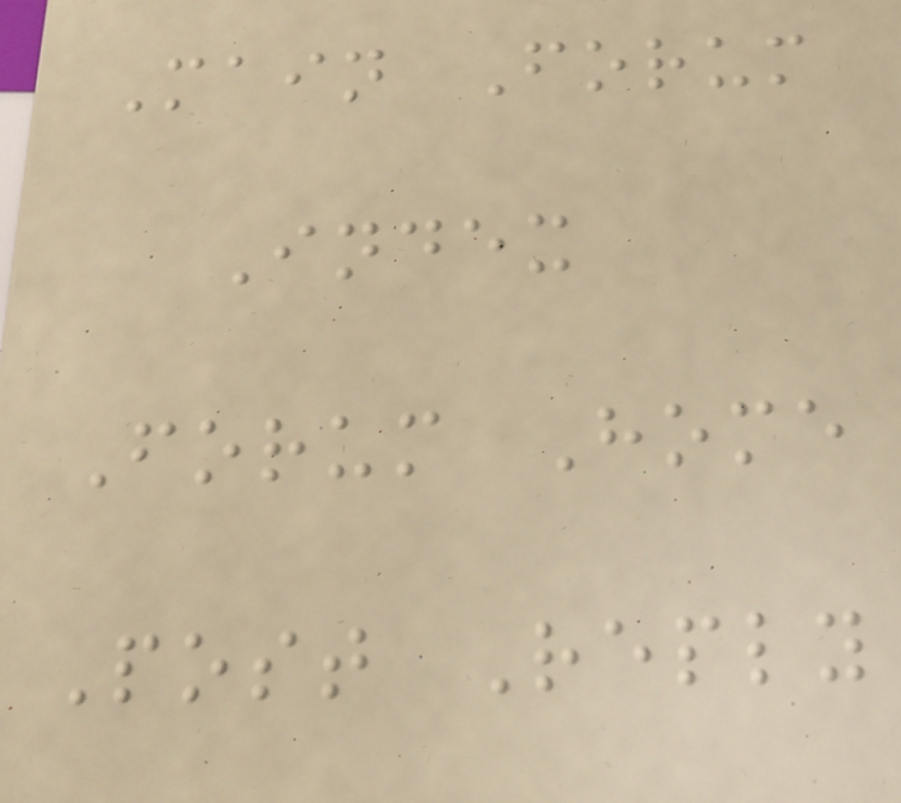Main Forum
Index
Forum Home
Post Reply
